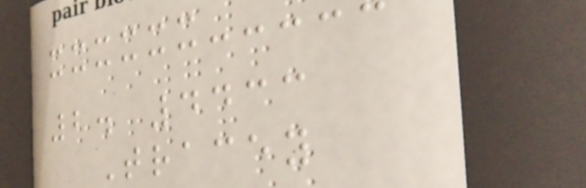2. 4433
Tracey
